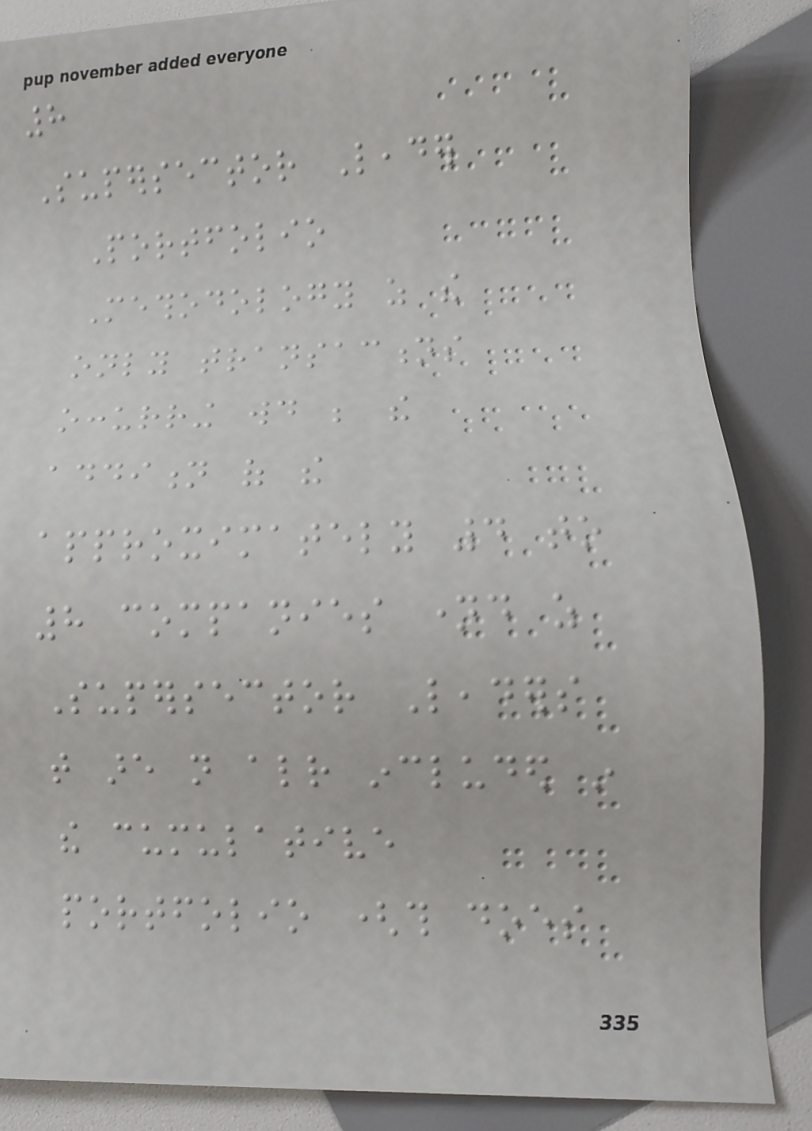8
Supersector Leader
Portfolio
Methodology as the
only transactions
occurring would be the
addition of the
approximately 4 to
8 companies named as
Supersector Leaders
that are not already included in
the cumulative
portfolio (this does
